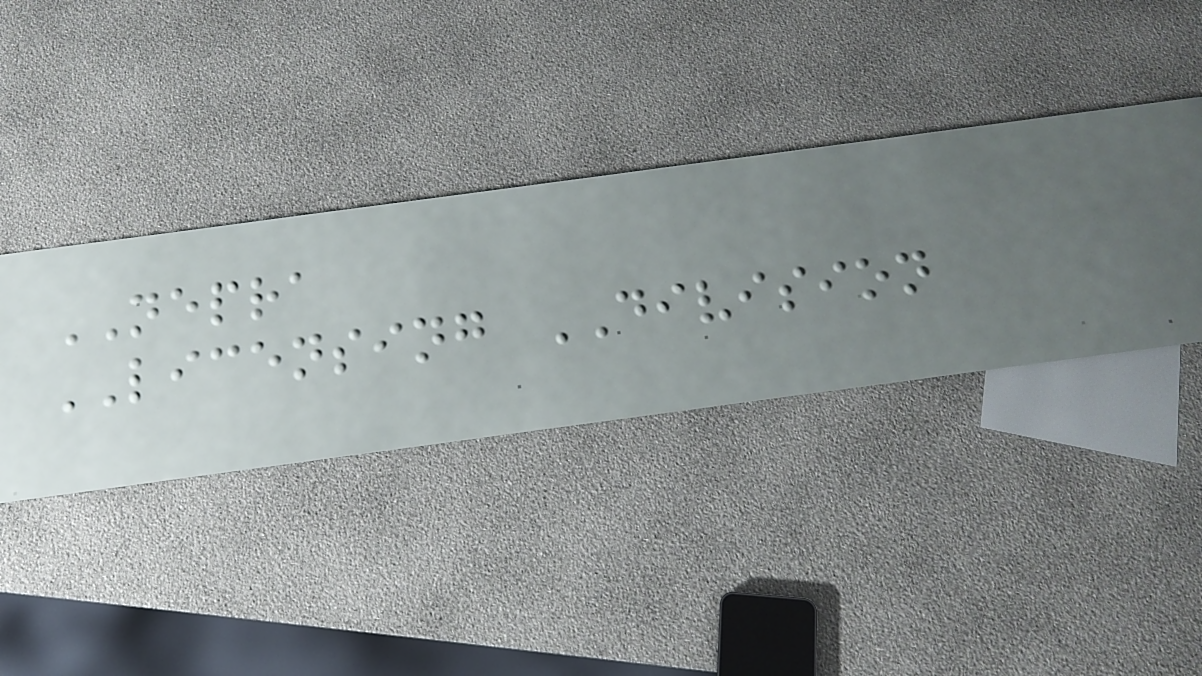NEPRA
LICENSING DIVISION
